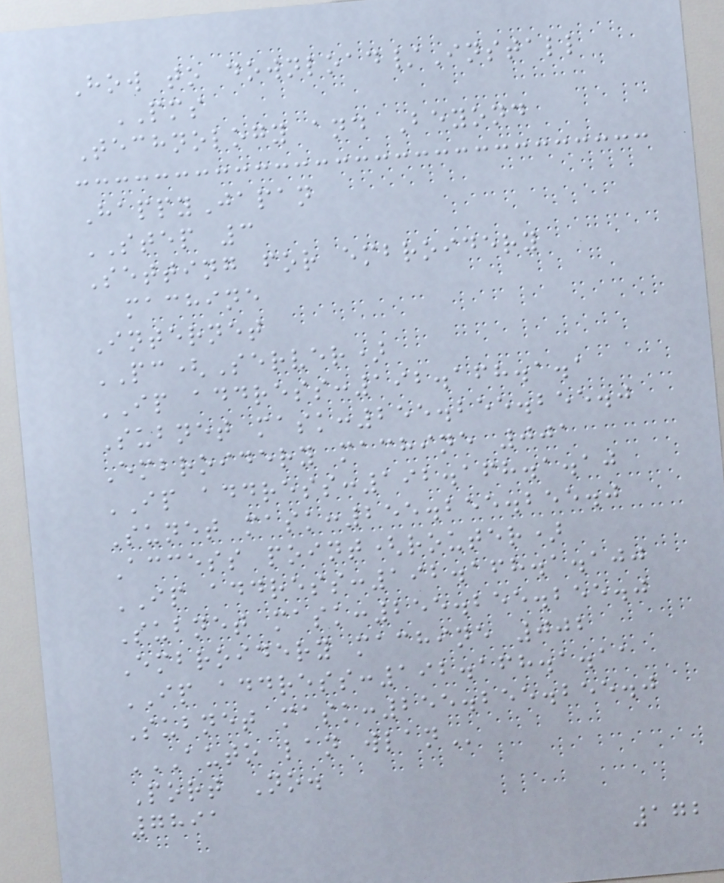How to download/Install
PMS
Technology and Beyond
HappyJapan
STEP 3
Setting for embroidery
machine
Internet
PC(Server)
IP address:192.168.1.1
Subnet mask:255.255.255.0
Embroidery machine 001
IP address:192.168.1.10
Sunet mask:255.255.255.0
Access point(router)
IP address:192.168.1.100
Subnet mask:255.255.255.0
Embroidery machine 002
IP address:192.168.1.11
Subnet mask:255.255.255.0
AUTO LAN WLAN
Port No.
7891
172
